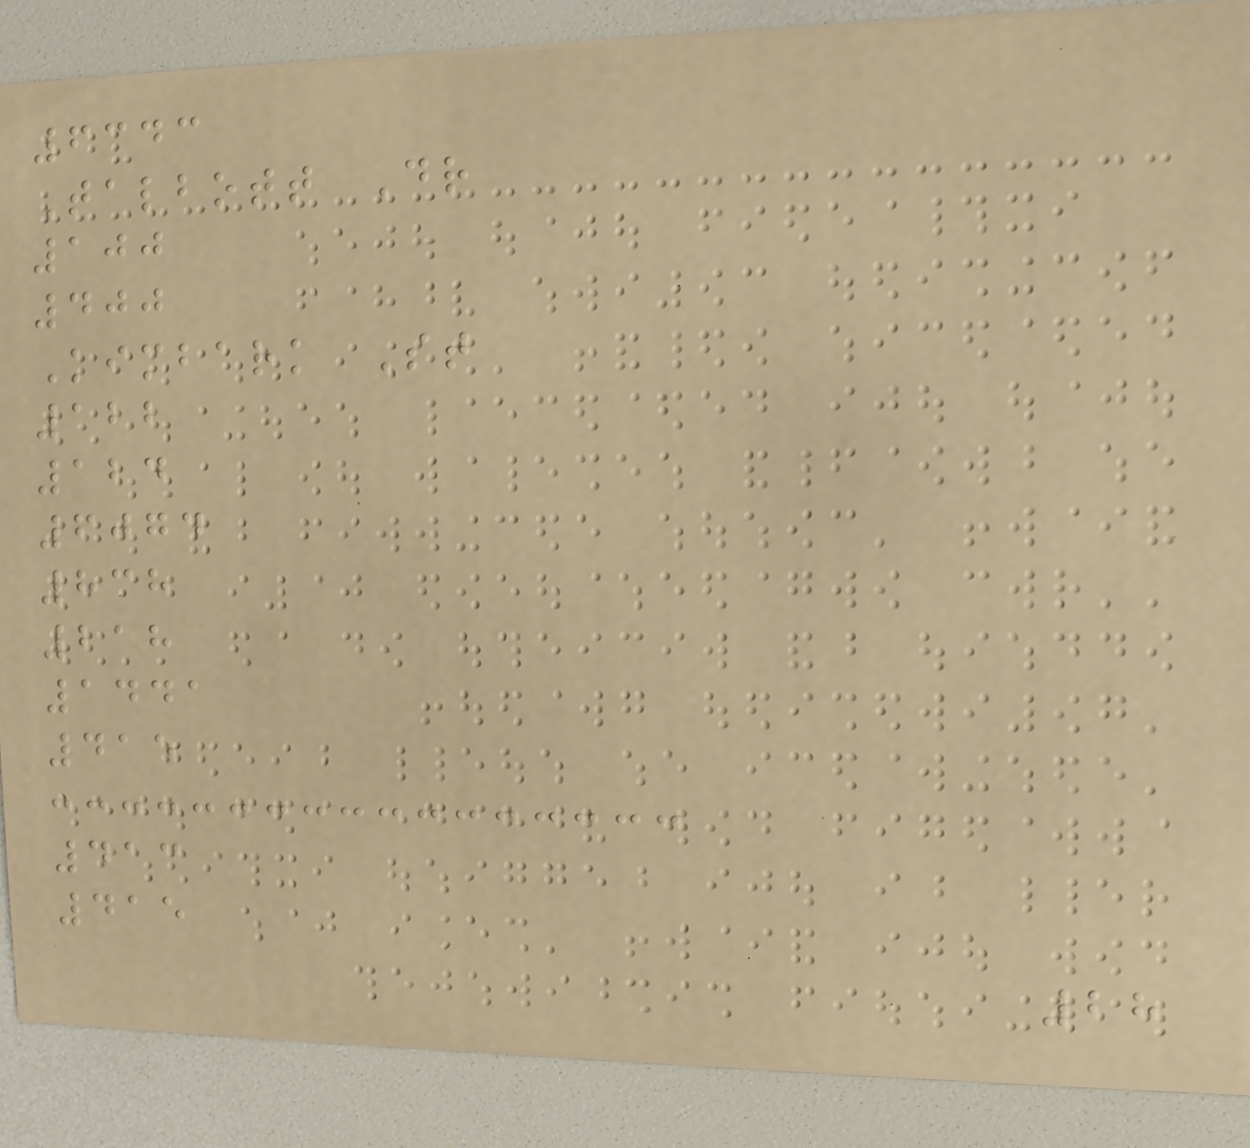6343
Talbott Dr
100
400
Kimbark St
122
124
6074
838
218
1441
415
413
415
28
